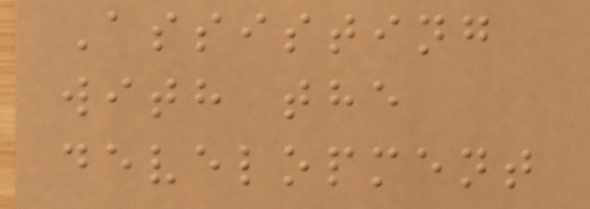Assisting
with the
development
